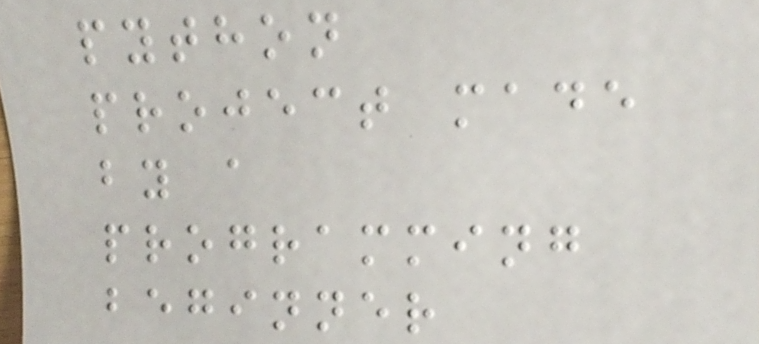python
project made
by a
programming
beginner
